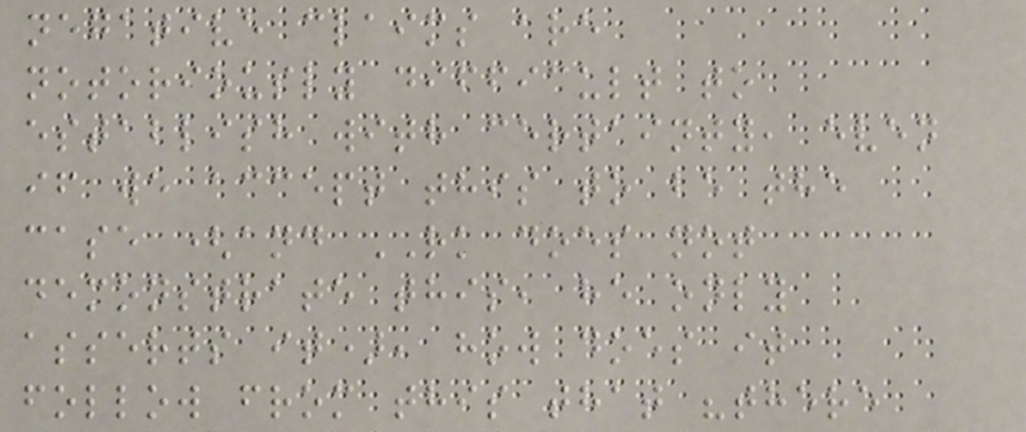negative claims are
notoriously difficult to
establish with certainty, even
if we accept this to be the
case (and RK does not
demonstrate this, he only
asserts it), how does it
follow from this that "there
